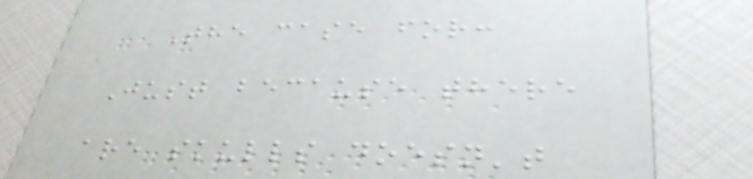The case for:
Just because there
are skulls doesn't
